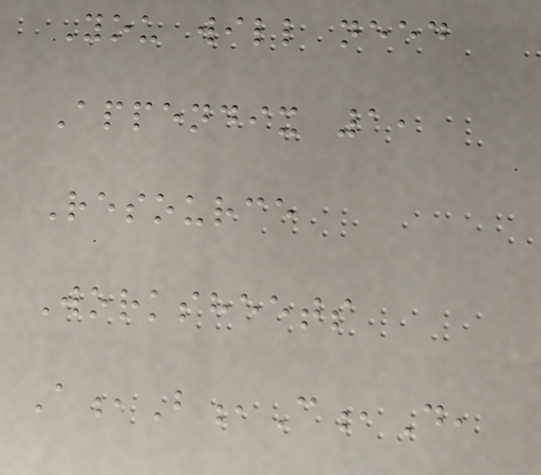You will need
Appendix 1,
Resource
Worksheets
A,B,C,D,
